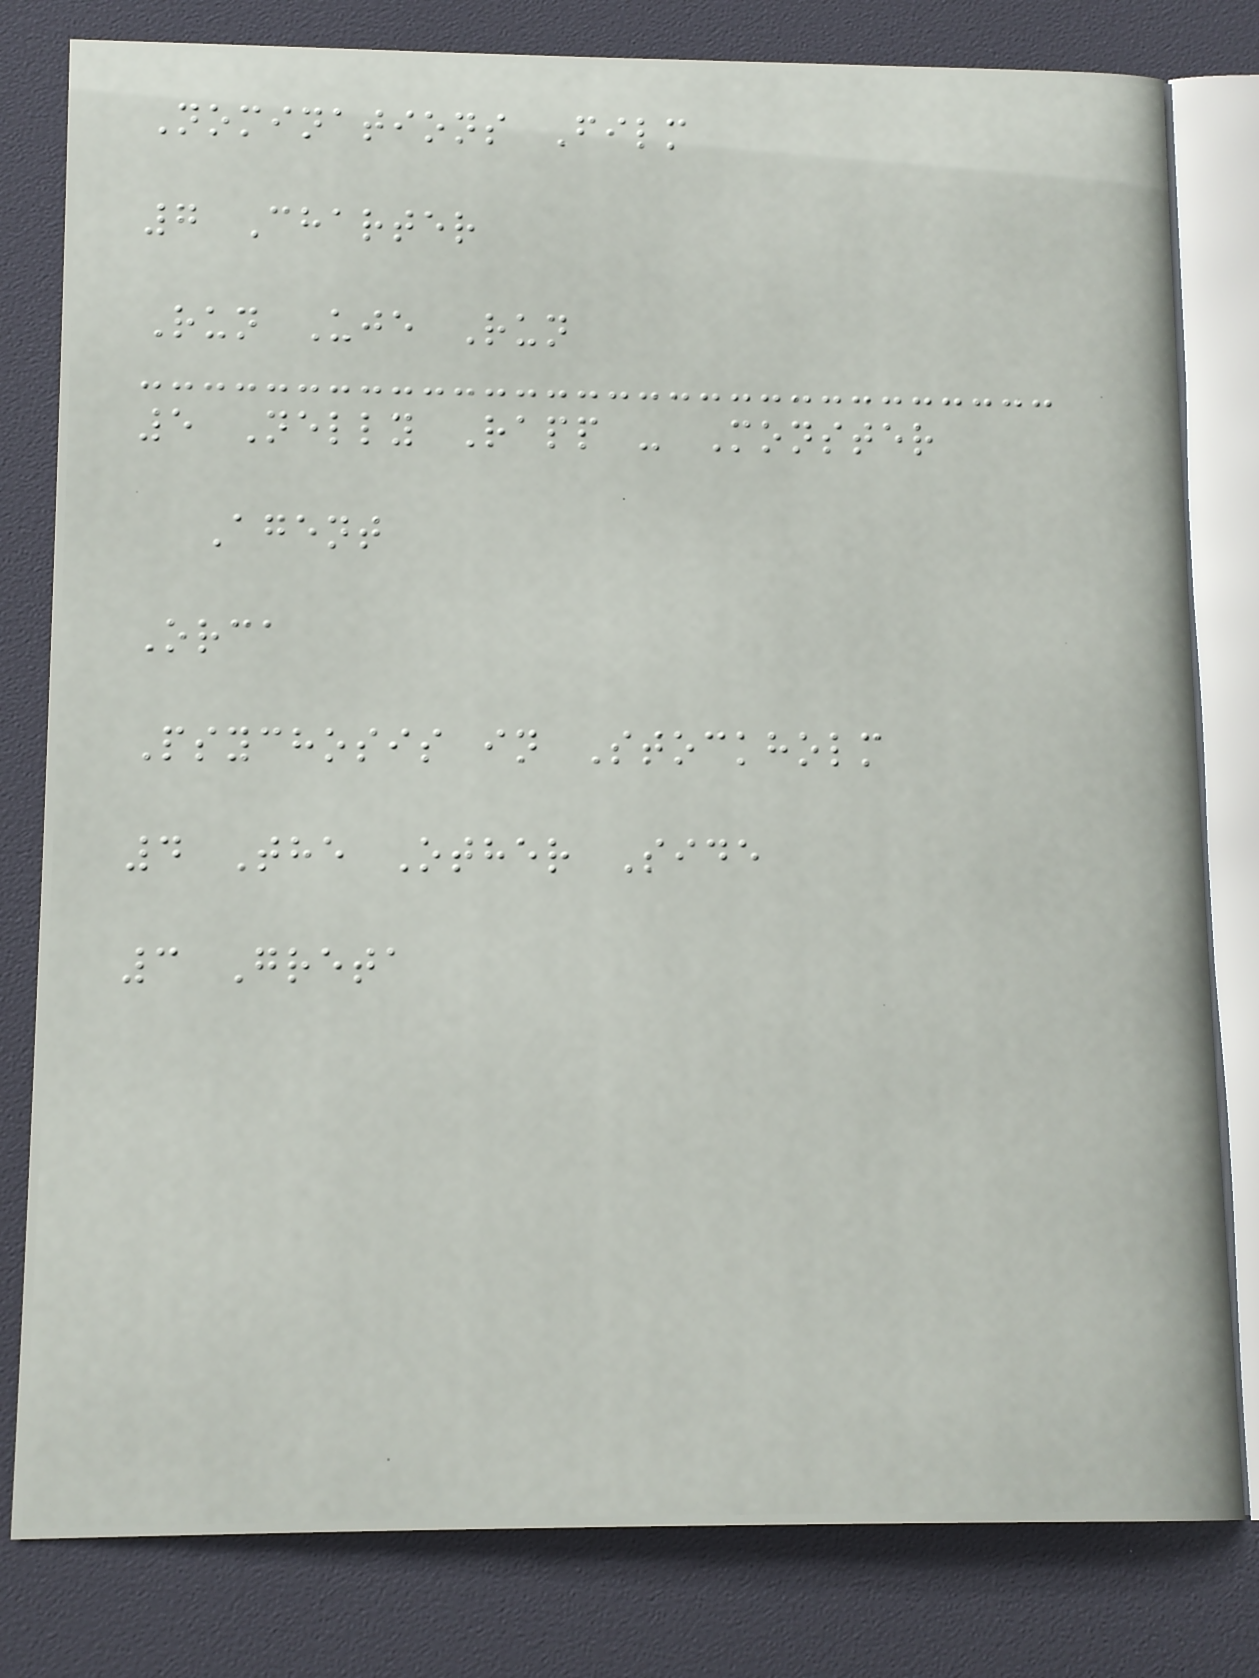Nominations Film
7 Charter
Run Uje Run
5 Nelly Rapp - Monster
Agent
Orca
Psychosis in Stockholm
4 The Other Side
3 Greta
